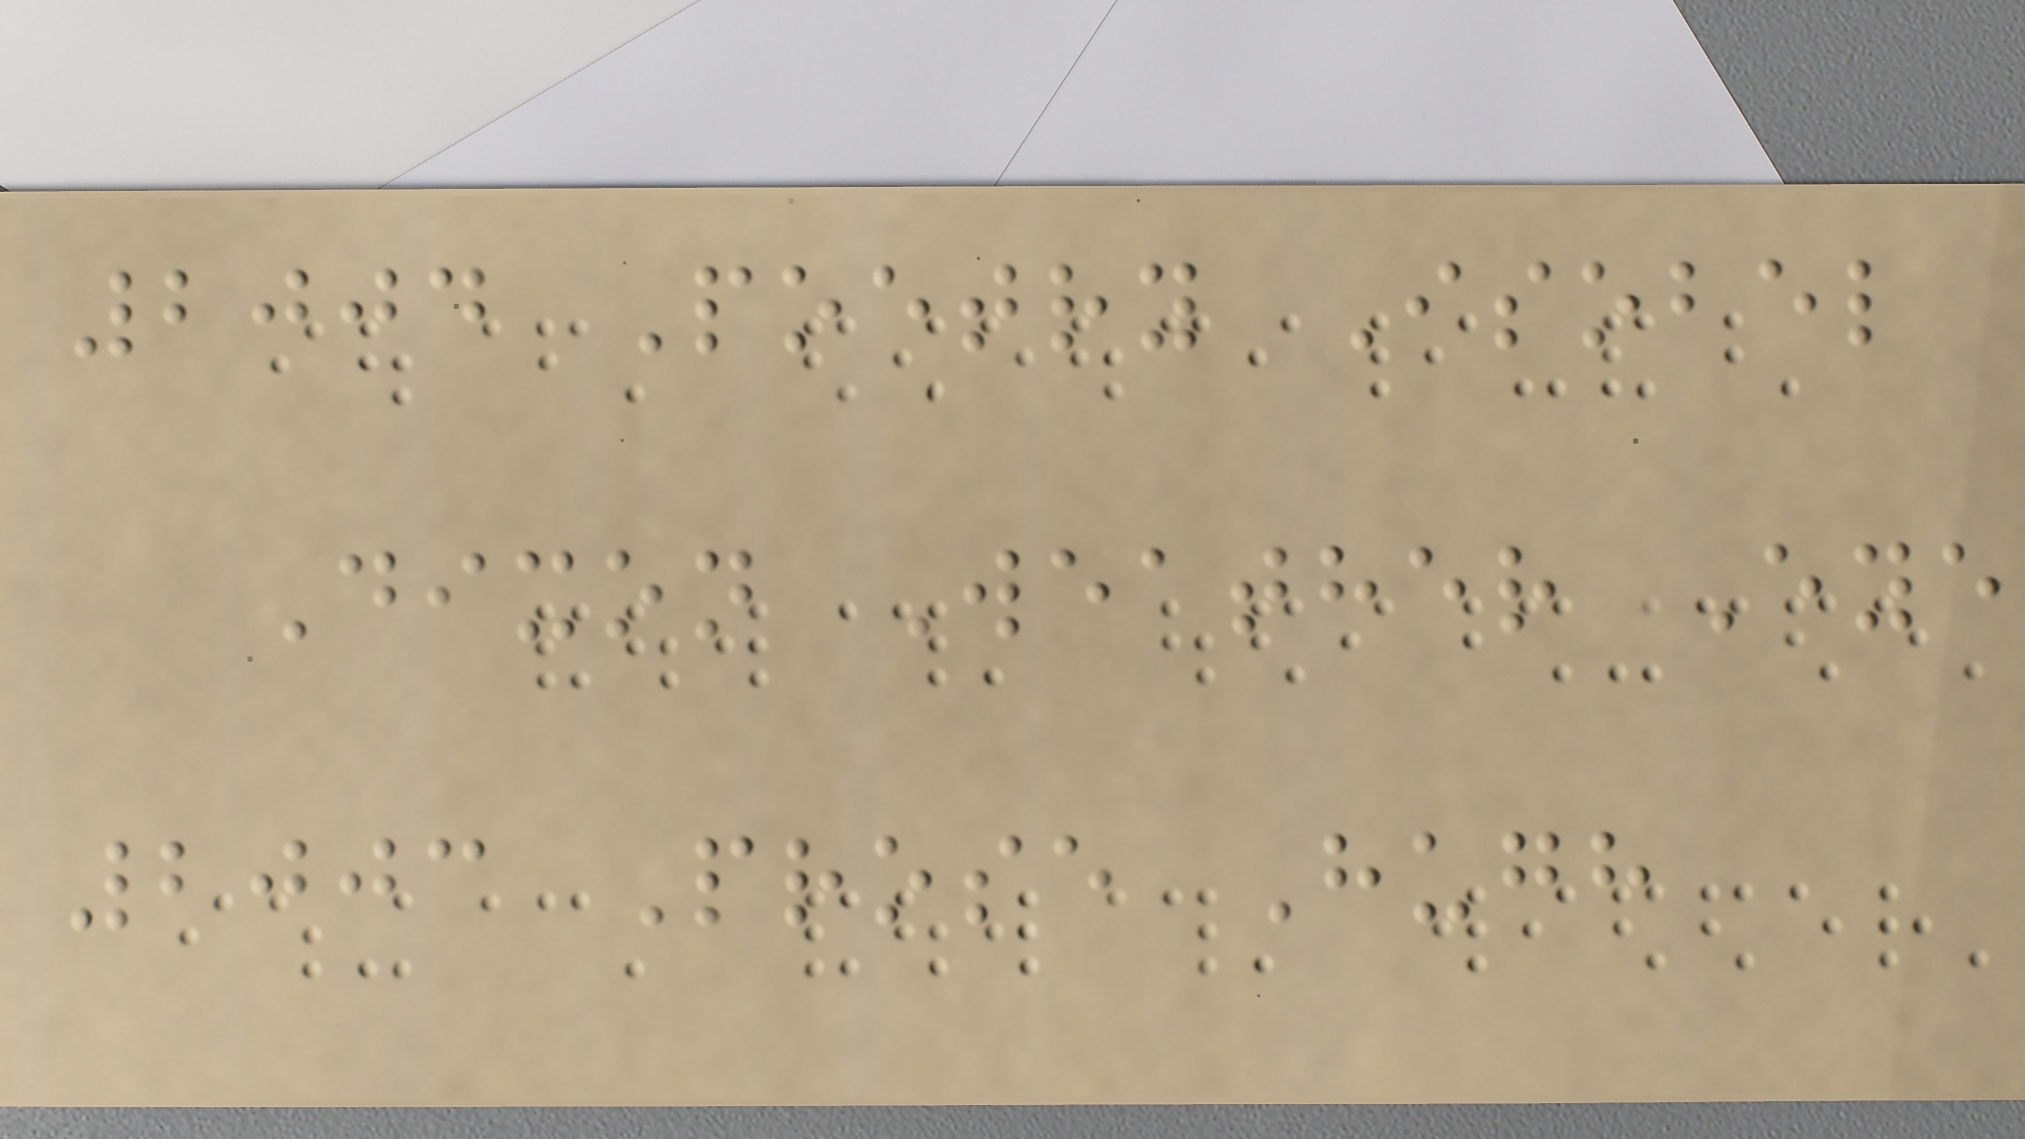2004 Poetry Isobel
Dixon Weather Eye
2003 Prose Hugh
